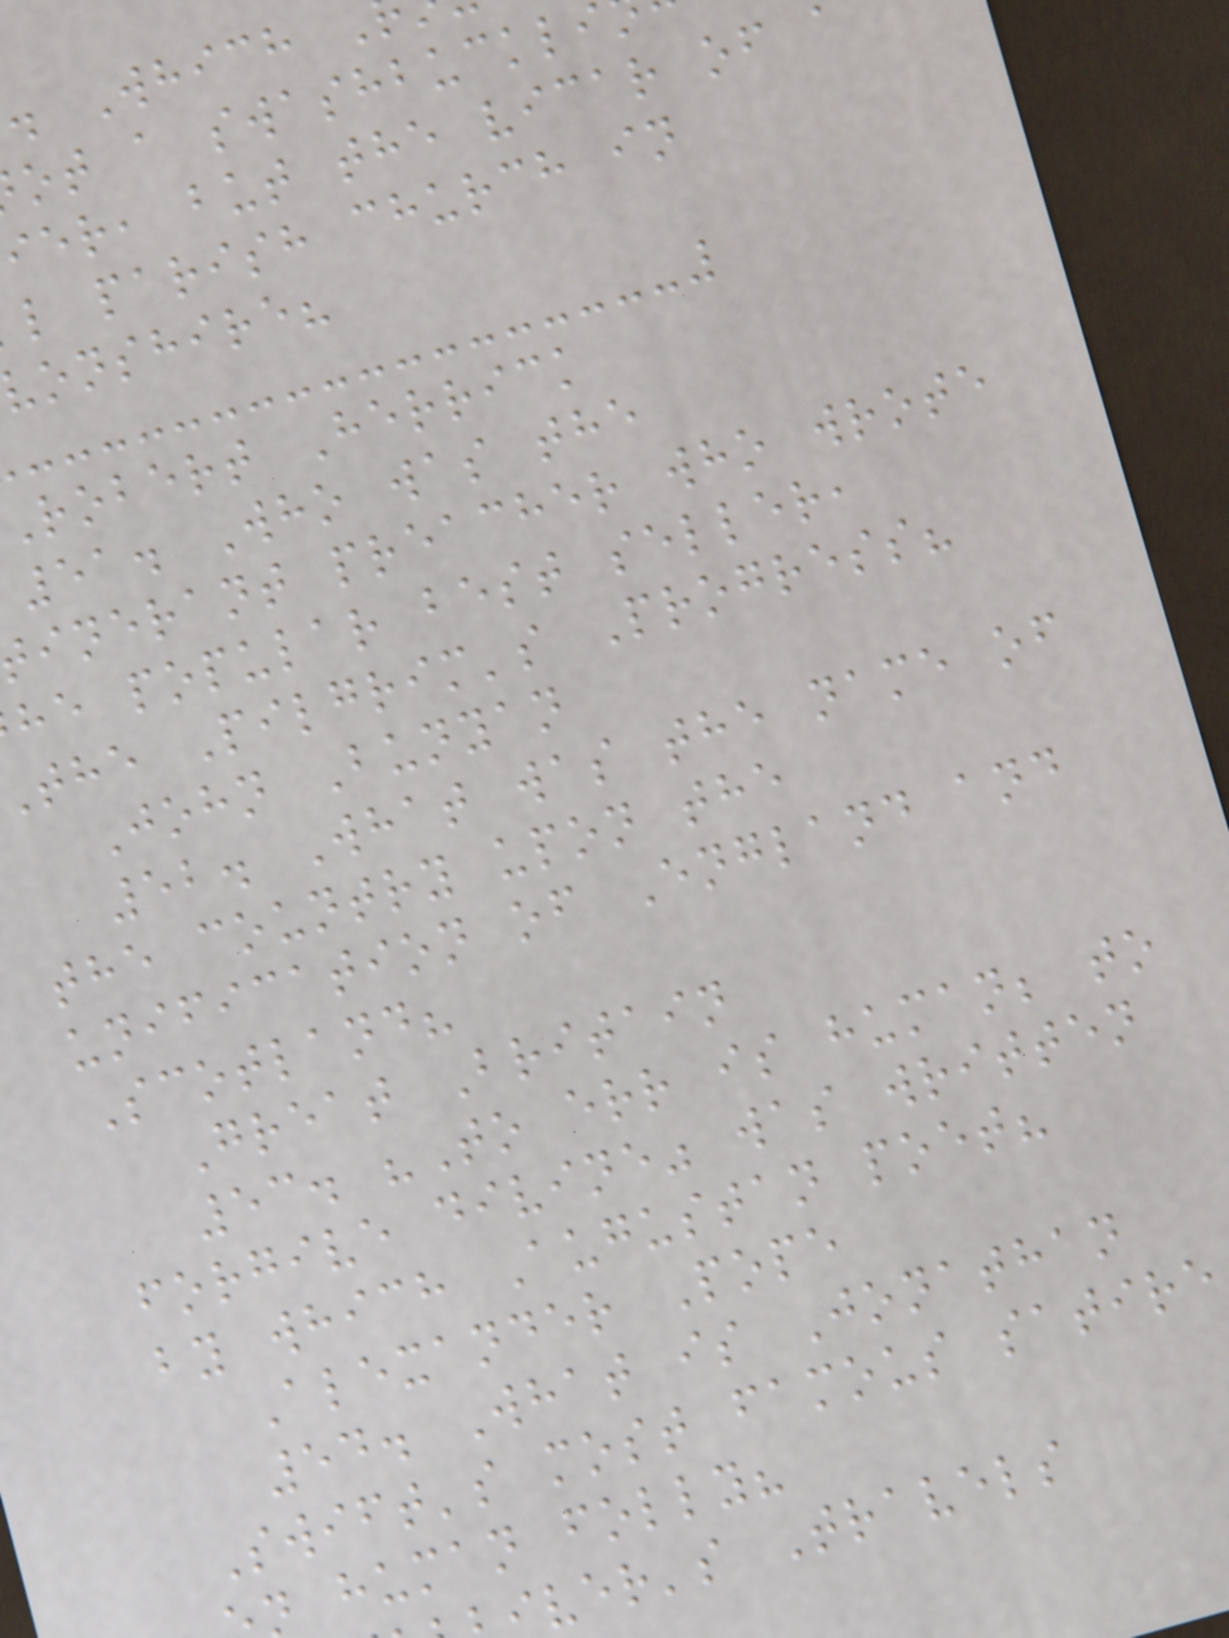. Which
ot a swashbuckli
ier, but the vicar of
l parish church in
vonshire?
robert Herrick
51. Who was the
inerant preacher who wrote
he popular best seller,
the Pilgrim's Progress?
John Bunyan
52. What was the name of
the country upon the
unification of England and
Scotland?
Great Britain
53. "To err is human; to
forgive divine" was written
by which Augustan poet?
Alexander Pope
54. What is Jonathan
Swift's most famous satire
human folly?
ver's Travels
